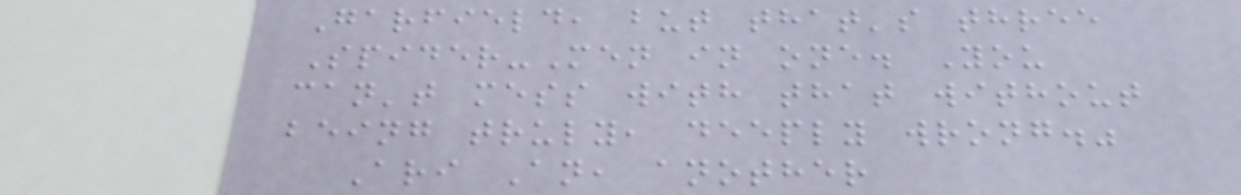Garfield, but that's three
Spider-Men in one. You
can't mess with that without
being truly, deeply wrong."
Ari An, another
